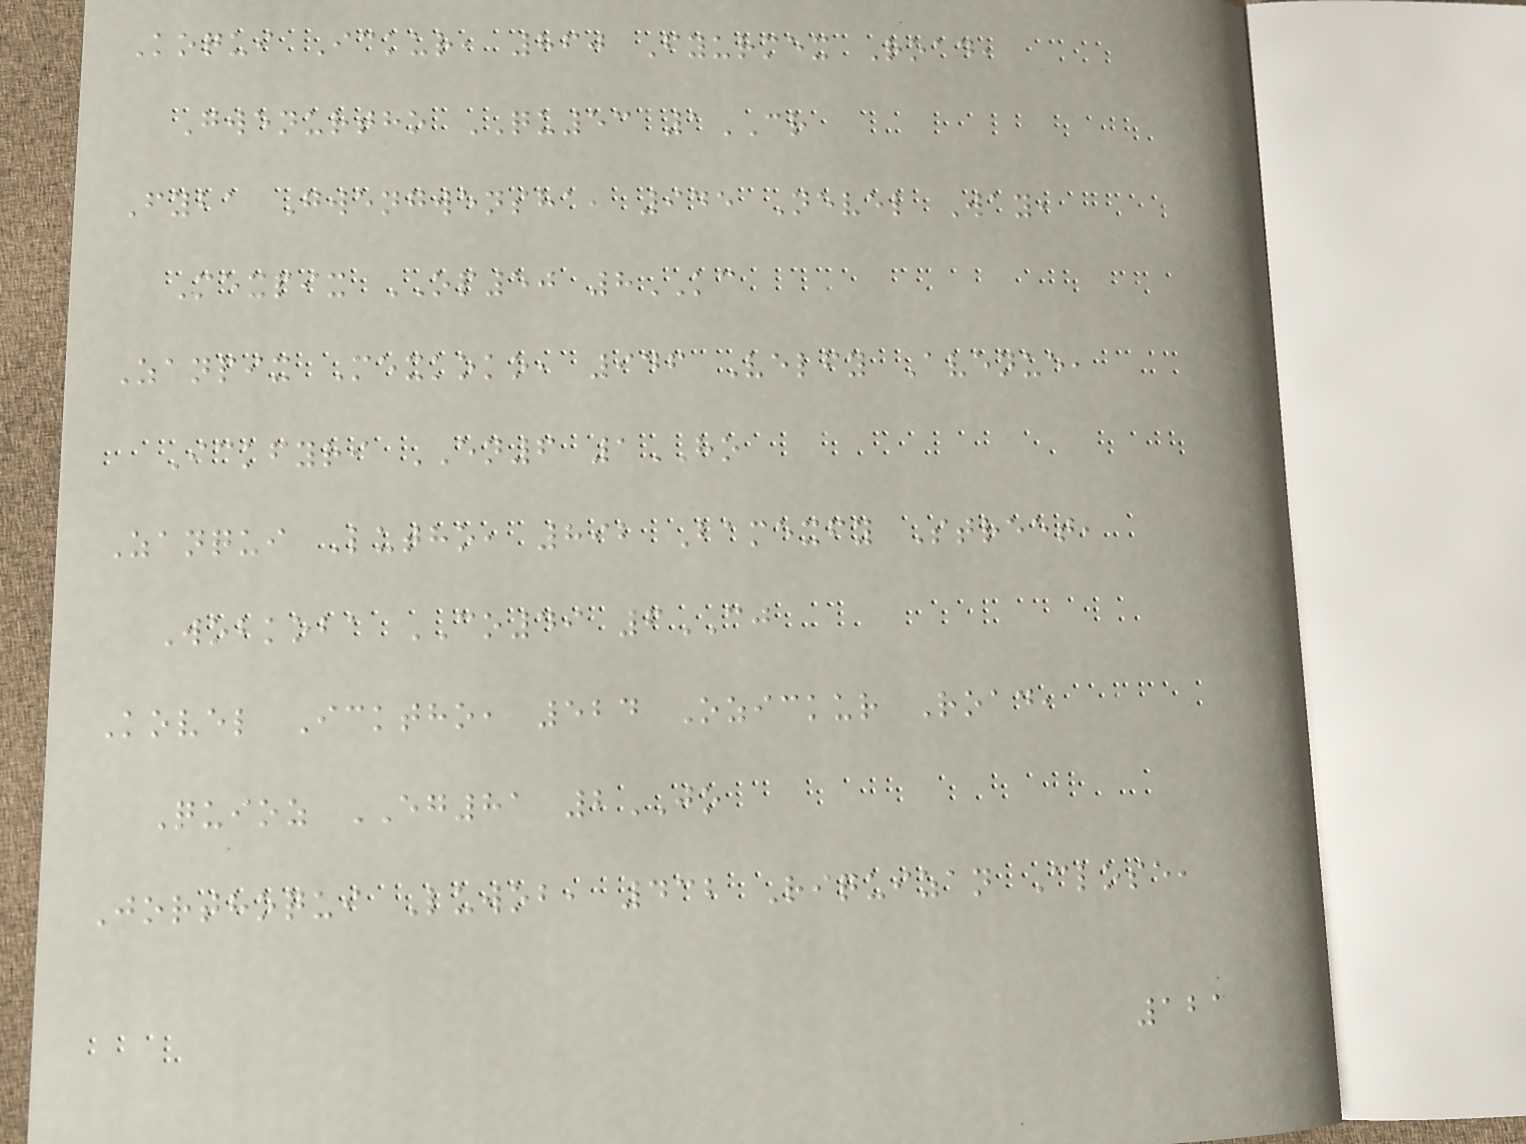Koqui Ickur, 860 Fyurmex Road,
Gwenurtho QU53 1CR
Fyba Gwengwensha, 945 Nevel Way,
Mexpix OP50 8KC
Zanpix Mexkoko, 946 Velfy Avenue,
Ickfyri EN6 1HO
Zanqui Lutho, 892 Bamexfy Street,
Wobkoba CO49 6CJ
Kovel Icktho, 524 Ozickur Road,
Quioz EG81 2JO
Jorthoqui Luwob, 432 Riquizan Close,
121
